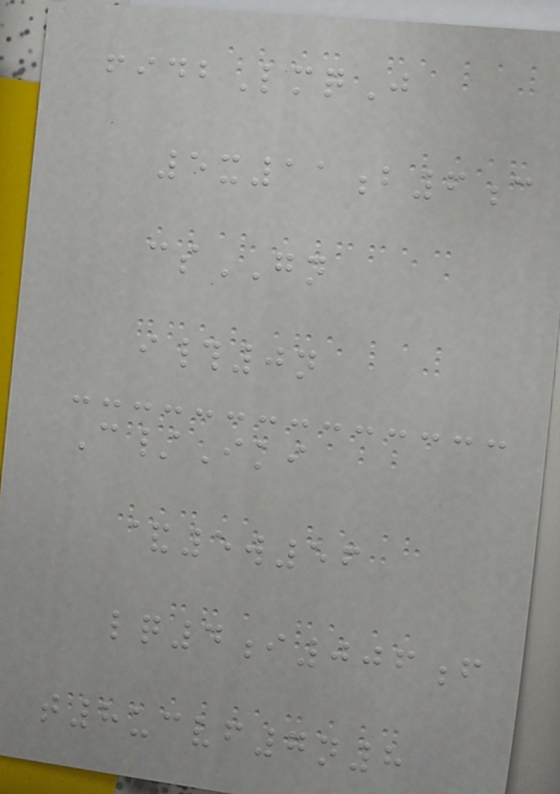fidbLmqJ
5x11b6c
csGN
i#0n
C/Iki
&5w56
lq4i006f
t8ucvf7n8
